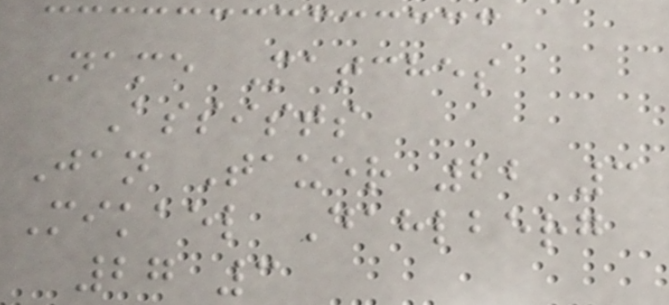Name Matches
Assists
Jan Tauer 22 3
Mikael Dahlberg
27 3
